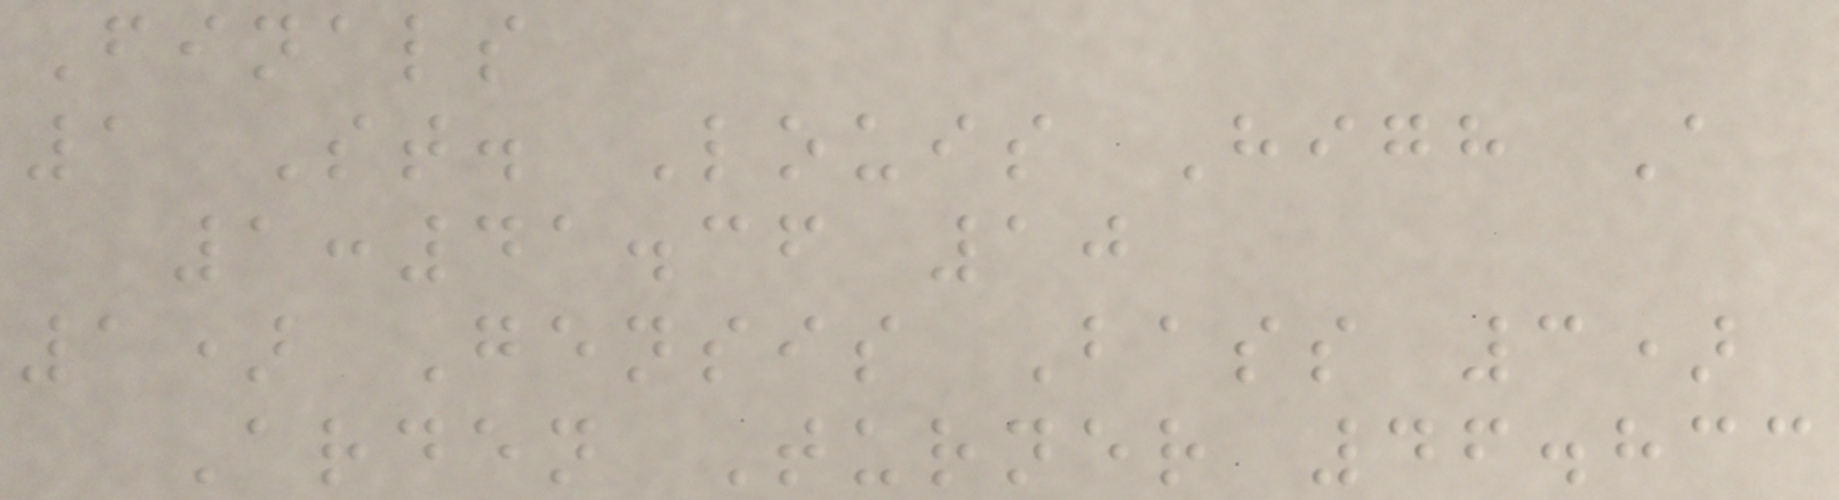Finals
1 St. Louis High A
1:41.36 10
1) Gensis Bass 3)
Arden Turner 46.833
